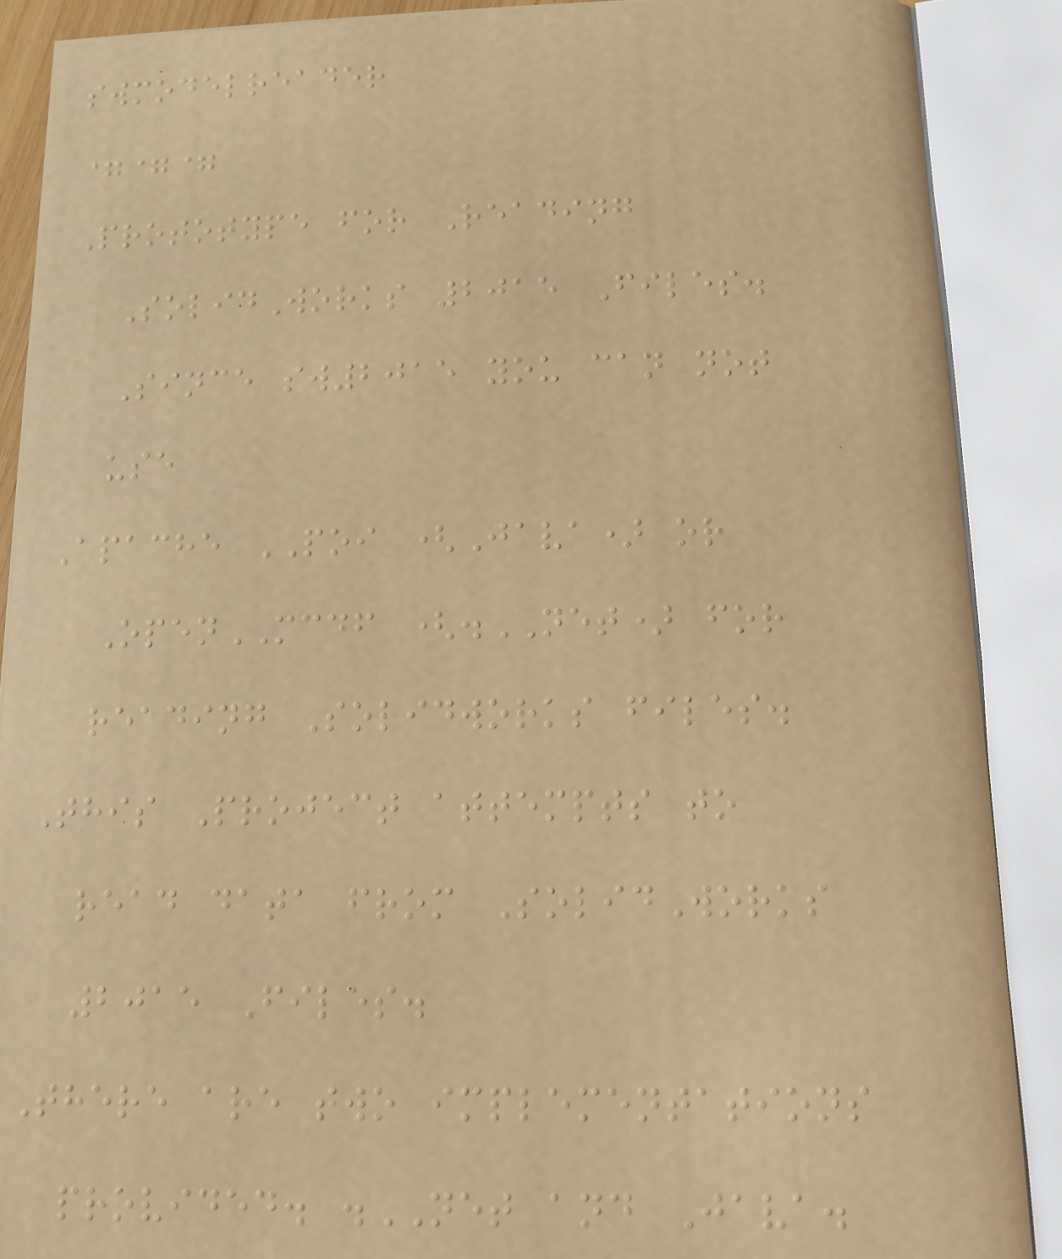swmodelreader
===
Prototype for Reading
SolidWorks 2015 Files.
Since sw2015 you can not
use
Apache POI (Java) or
OpenMCDF (.NET) for
reading Solidworks files.
This Project attempts to
read data from SolidWorks
2015 Files.
There are two implementations
provided. .NET and Java.
